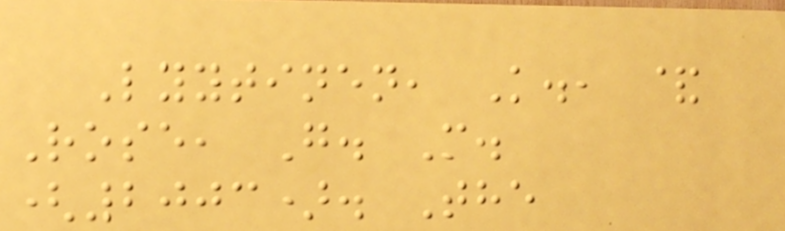Lyytinen, K., &
Rose, G. M.
(2003). The
